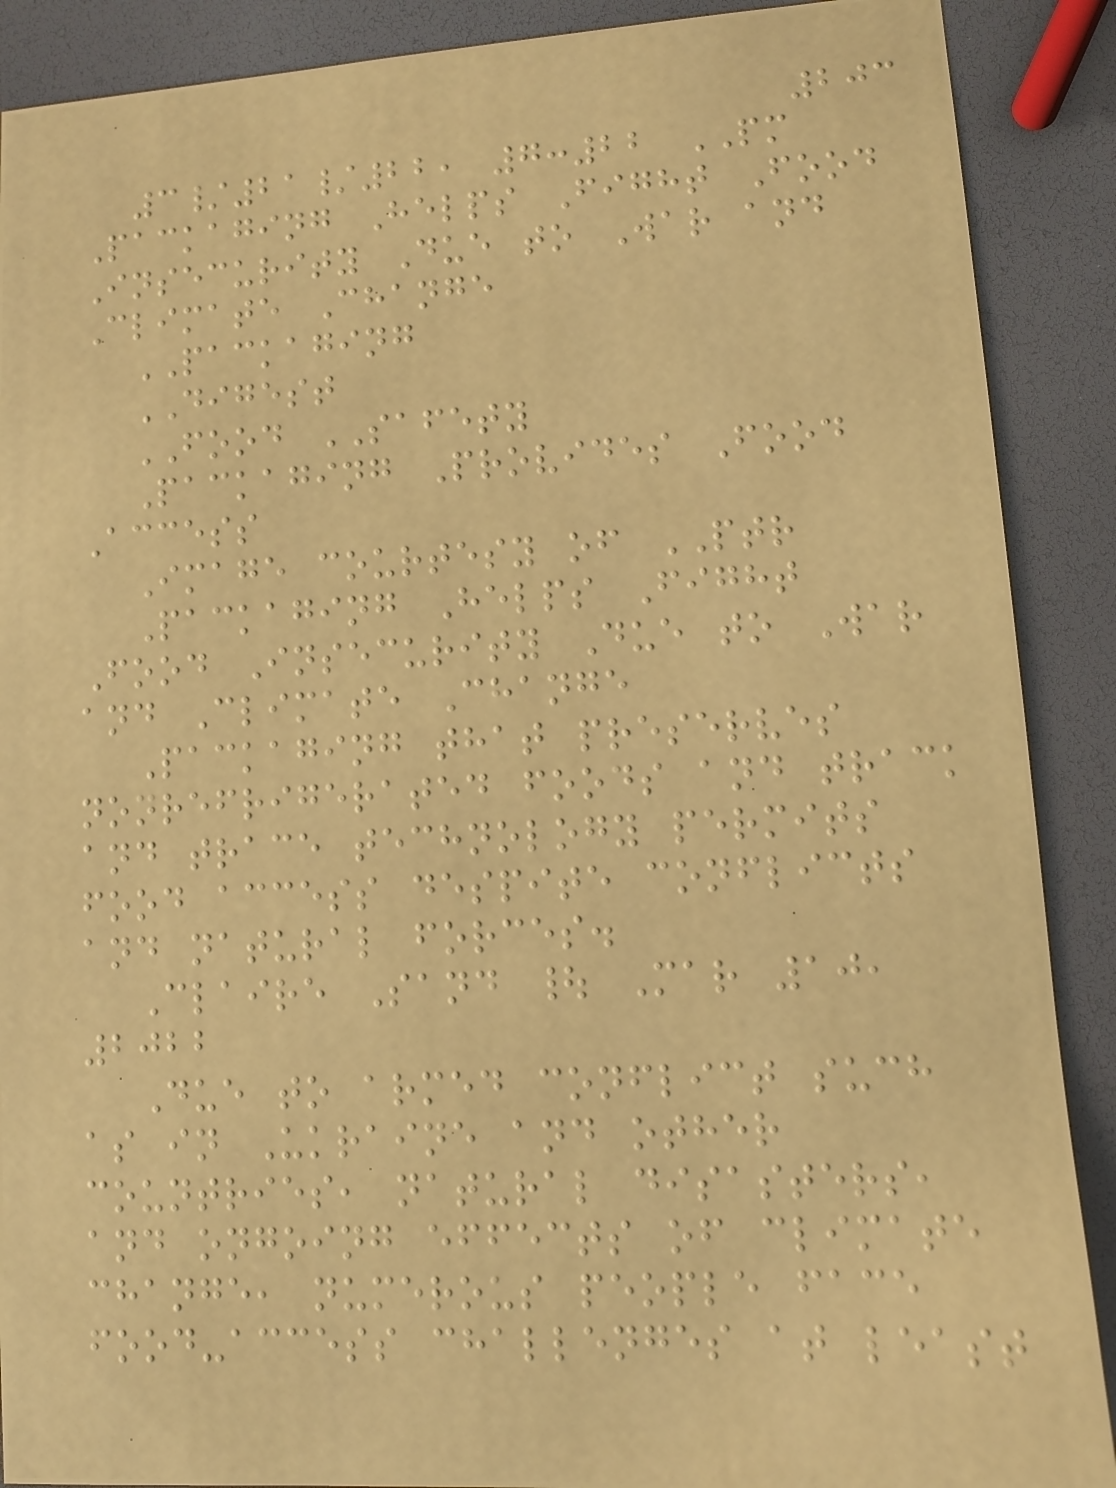203
3/21/22, 7:22 PM
Packaging Helps Fight Food
Insecurity Due to War and
Climate Change
PACKAGING
DIGEST
FOOD SAFETY
Packaging Provides Food
Access
Image courtesy of PTR
Packaging Helps Fight
Food Insecurity Due to War
and Climate Change
Packaging that preserves
nonrefrigerated foods and track
and trace technology permits
food access despite conflicts
and natural forces.
Claire Sand | Mar 10,
2022
Due to armed conflict such
as in Ukraine and other
countries, natural disasters,
and ongoing effects of climate
change, numerous people face
food-access challenges at least
